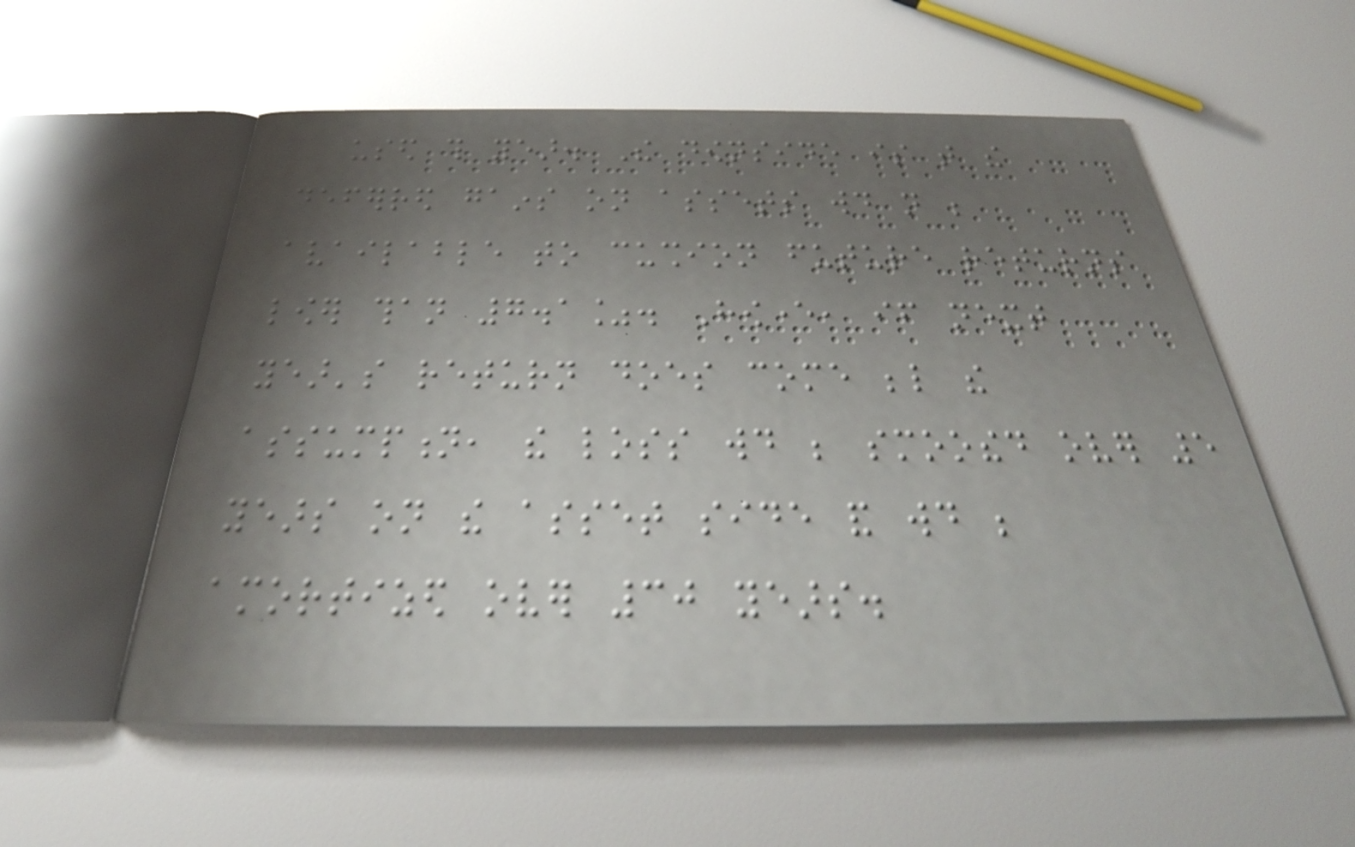used this year. The downside is that the
deferred gains on assets would not be
available to cushion future returns
lower than 7.1%. However, if next
year's return does come below the
assumption, the loss would be smoothed over 5
years on the asset side and would be
amortized over 30 years.
